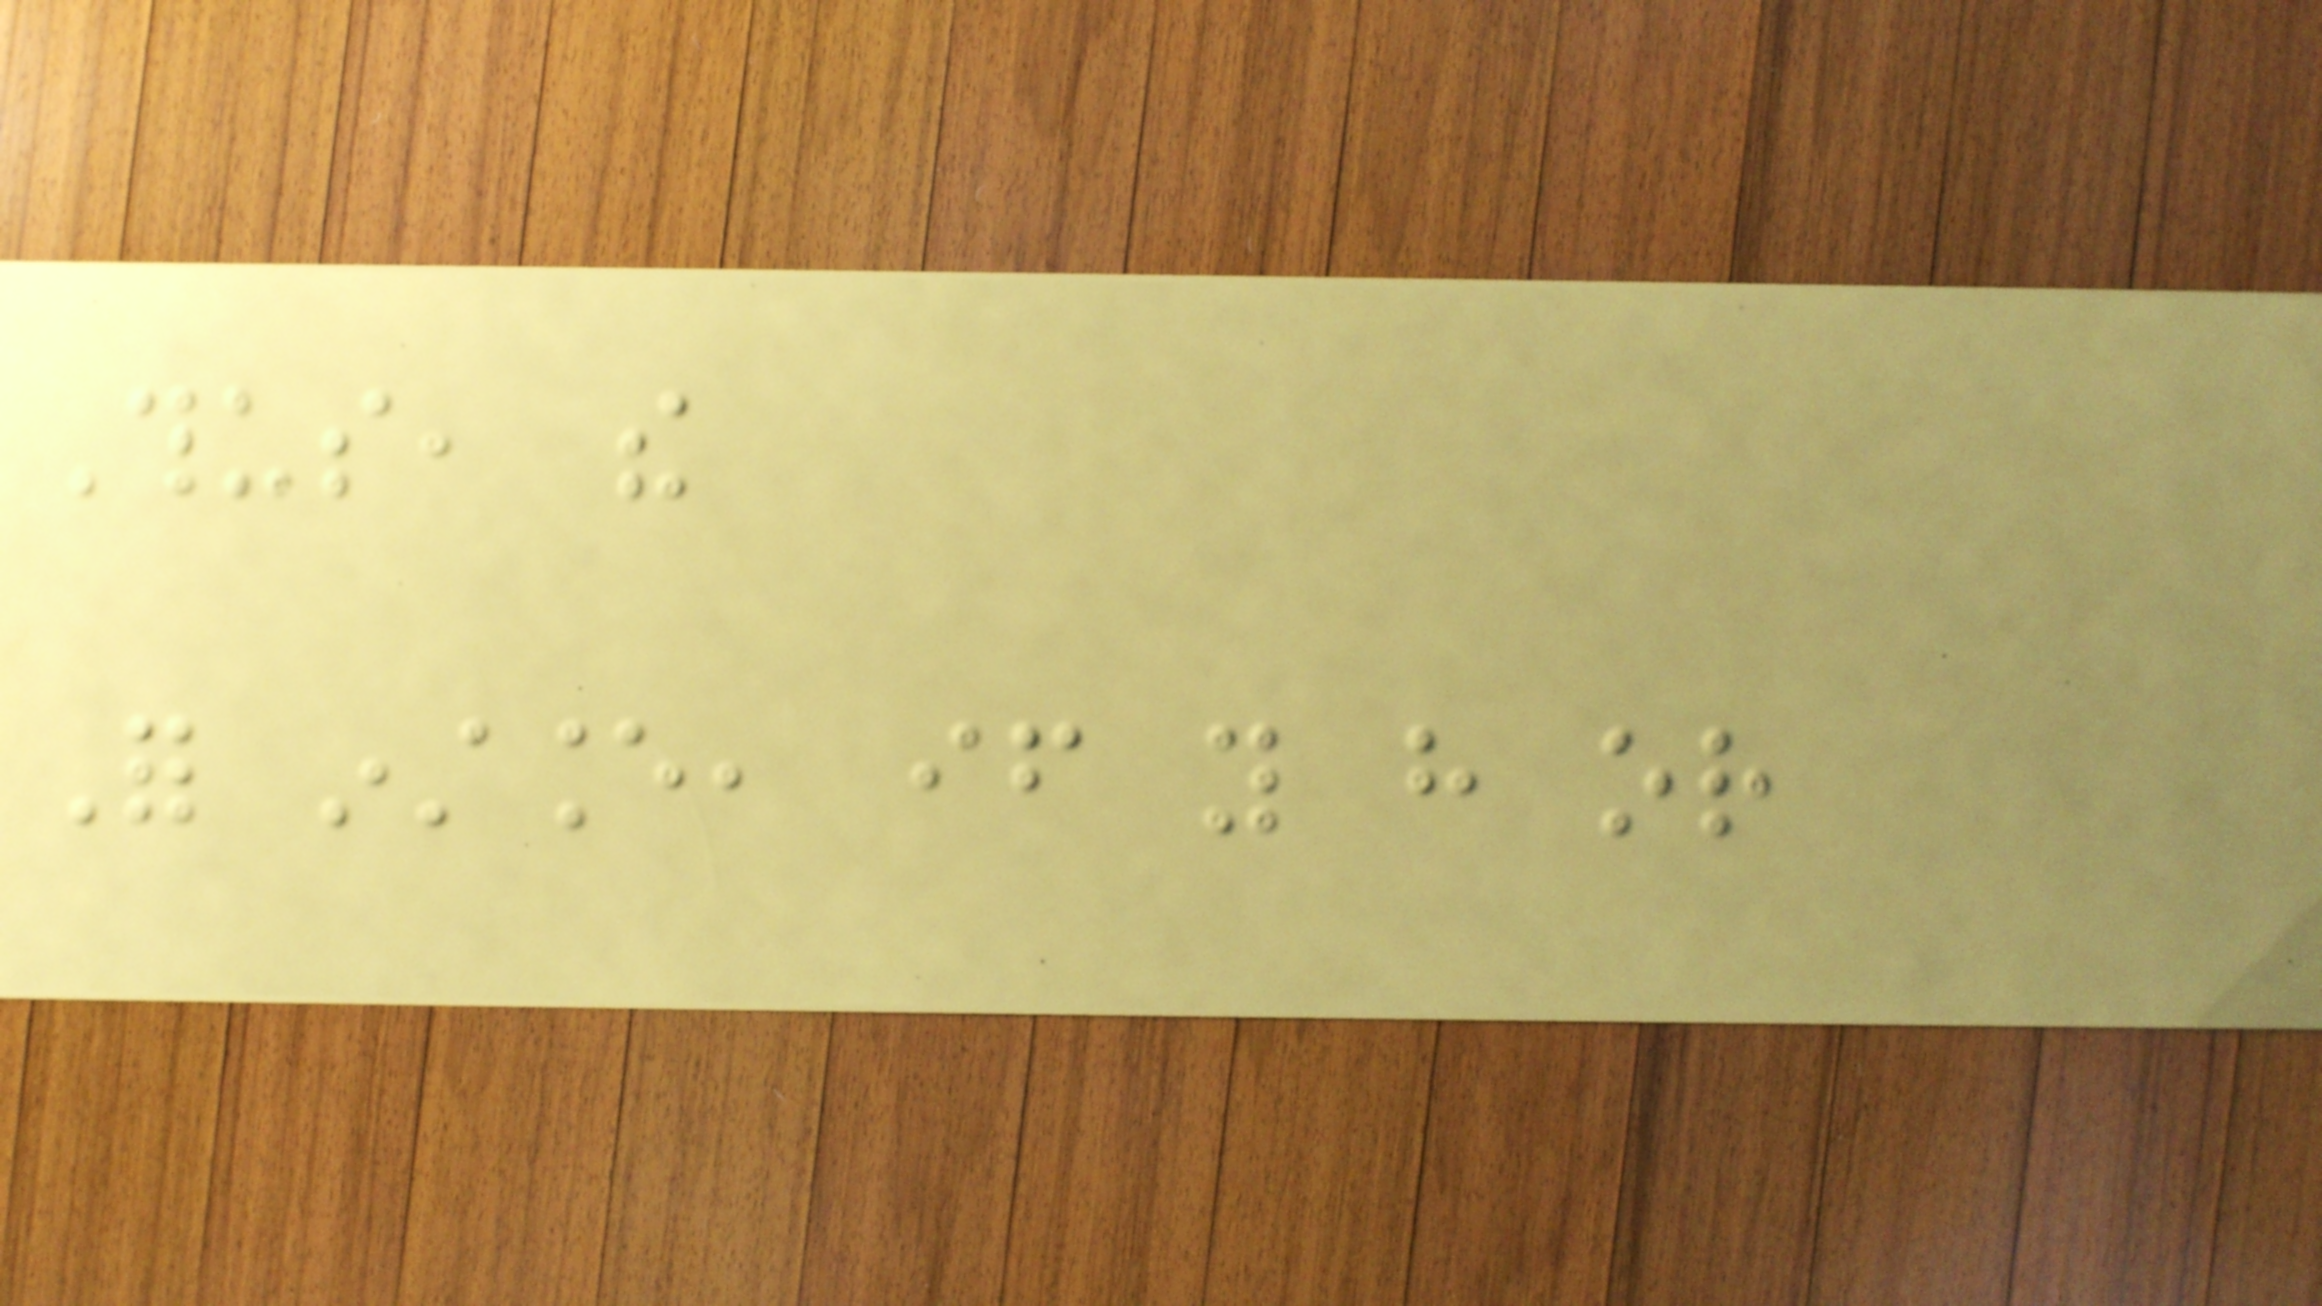Thus, the
For instance, if you have or
